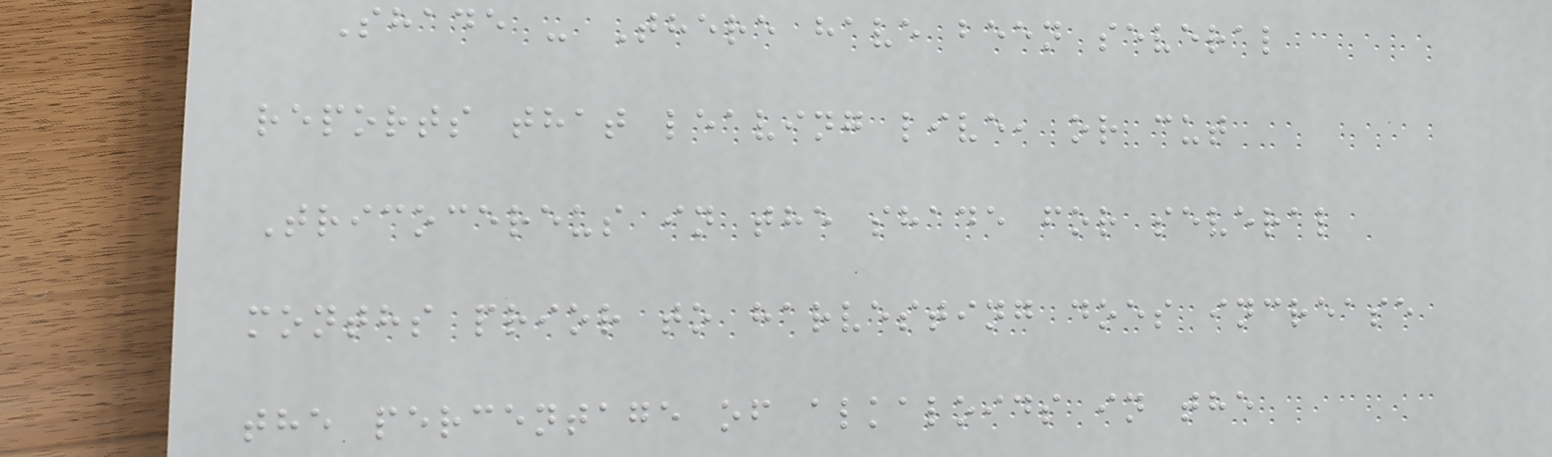Shade - There have been several
reports that leaving live, or cut
Tricocereus in the shade for several
months prior to harvesting does increase
the percentage of alkaloids in the
